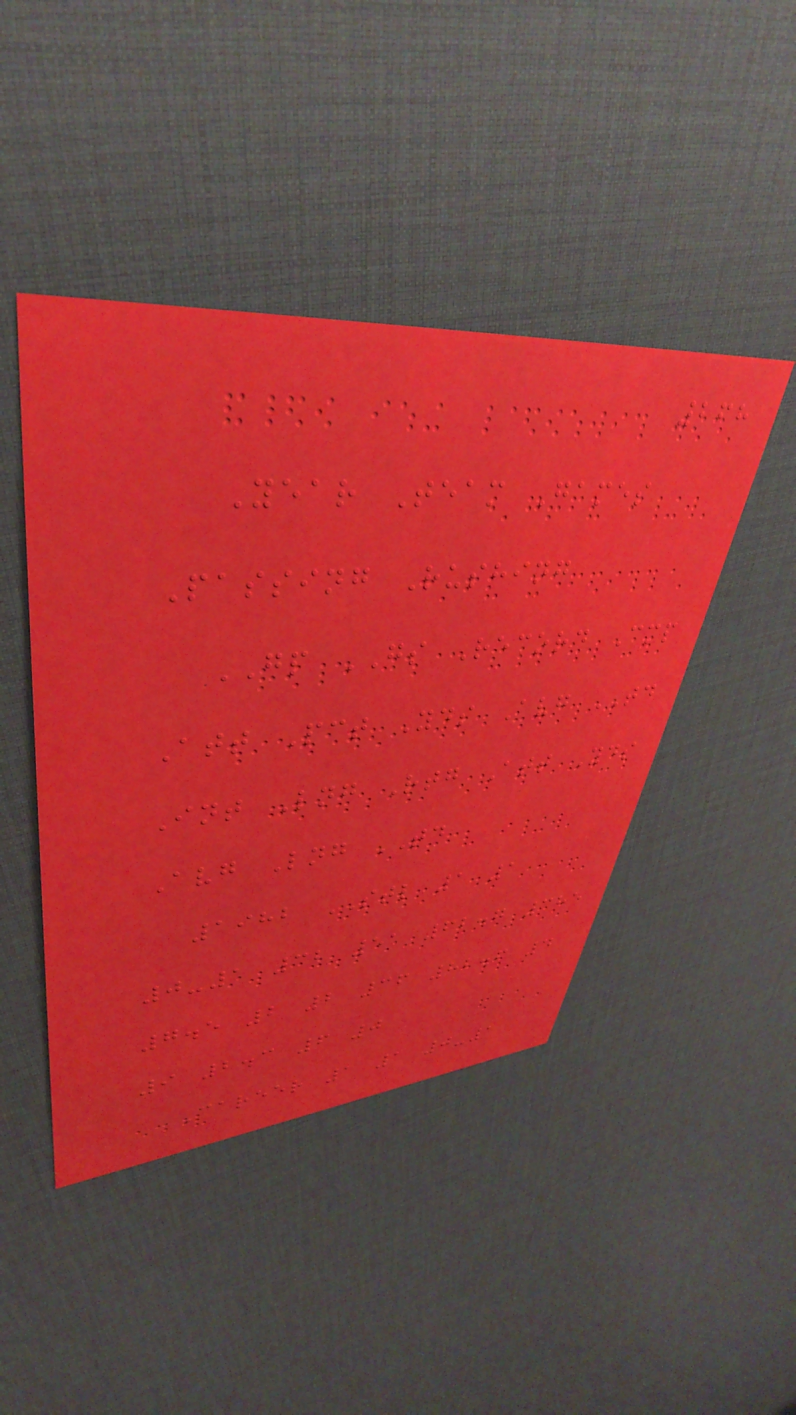268
Year Team Games
Passing Rushing
GP GS Record Cmp
Att Pct Yds Avg TD
Int Lng Rtg Att Yds
Avg Lng TD
1982 STL 1 1
0-1 32 51 62.7 385
7.5 2 2 36 82.6 4
9 2.3 6 0
Career 1 1 0-1
